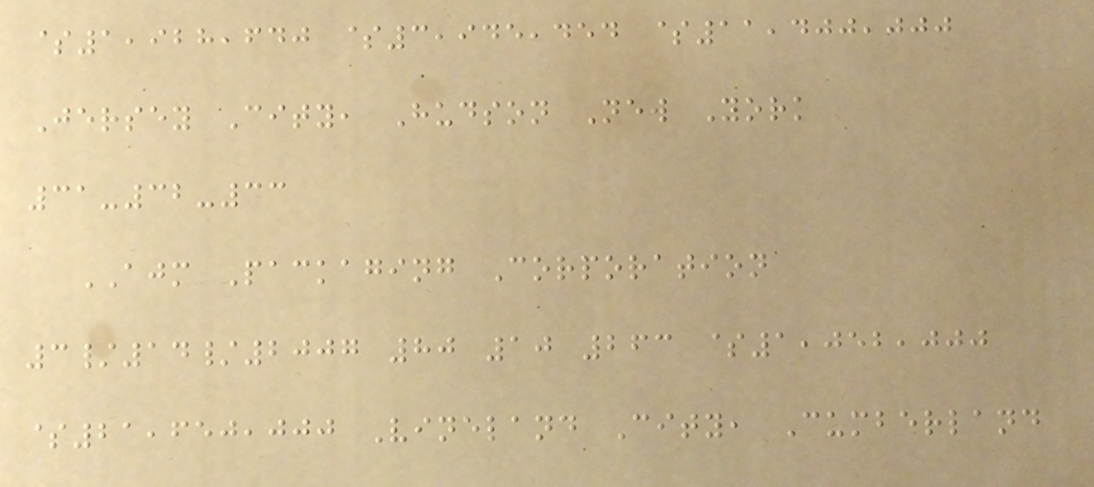$1,928,640 $3,945,454 $11,400,000
Jersey City, Hudson New York
31-32-33
AJM Packaging Corporation
3/14/2007 80 10 263 $1,052,000
$21,650,000 Vineland City, Cumberland
